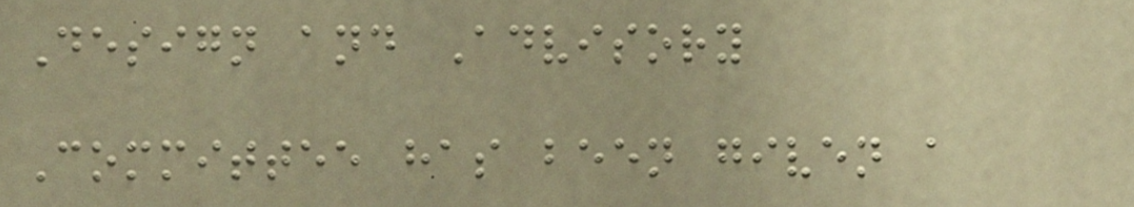Design and Advisory
Committee has been given a
